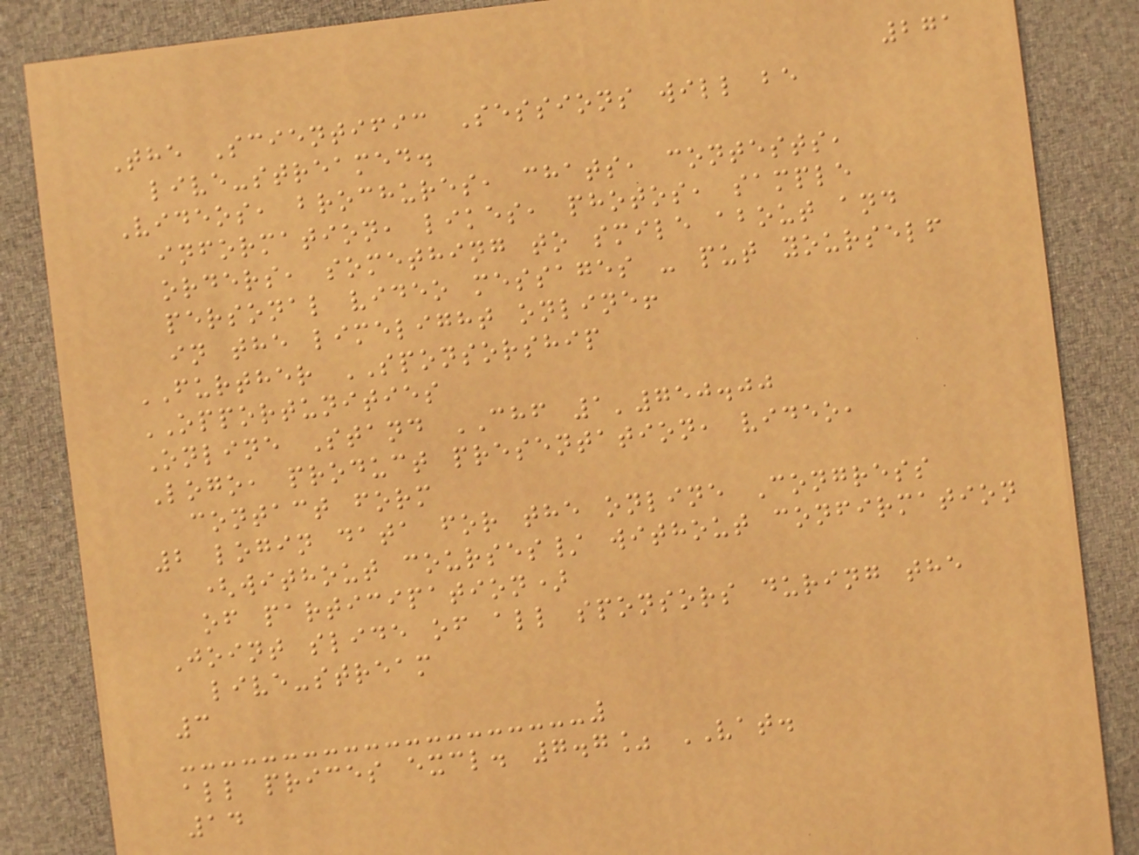271
The Scientific Sessions will be
live-streamed.
Videos, brochures, chats, contests,
information, likes, photos, sample
orders, something to smile about and
personal video messages - put yourself
in the limelight online!
FURTHER SPONSORSHIP
OPPORTUNITIES
Online Stand CHF 1'750.00
Logo, product presentation, video,
contact form
2 login data for the online Congress
(without courses/ without confirmation
of participation)
Joint slide of all sponsors during the
live-stream
3
all prices excl. 7.7% VAT.
14
